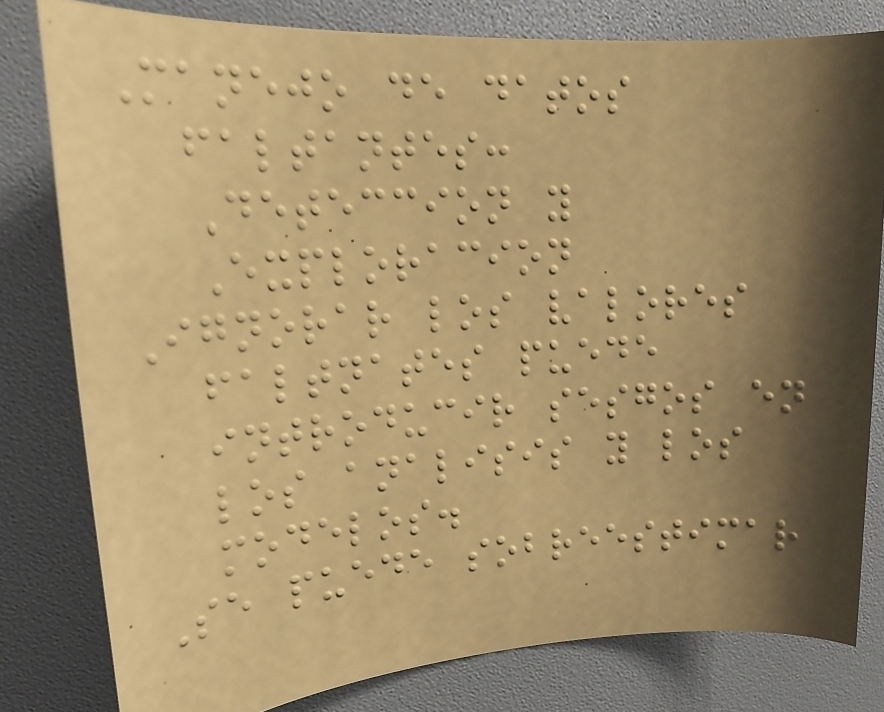Manejo de datos
faltantes:
Deteccion y
Exploracion
Ignorar los valores
faltnates puede
introducir sesgos en
los analisis y los
modelos.
Se puede sobreestimar
